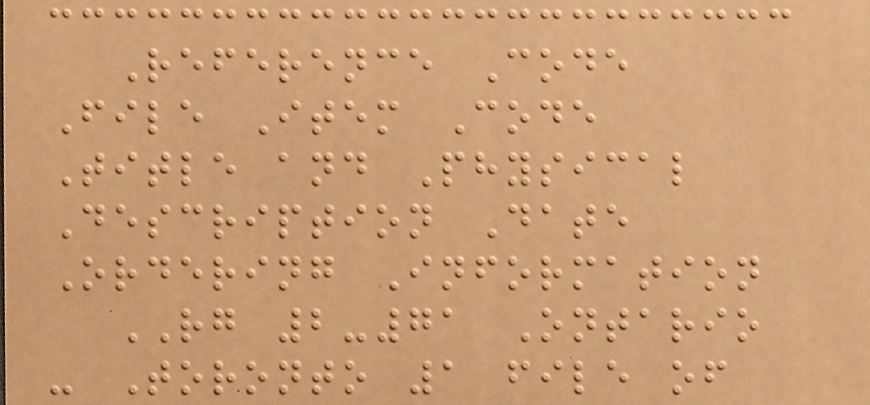Reference Code
File Item Code
Title and Physical
Description Date
Ordering Information
RG 2-71 Ontario
- Toronto 1 file of
